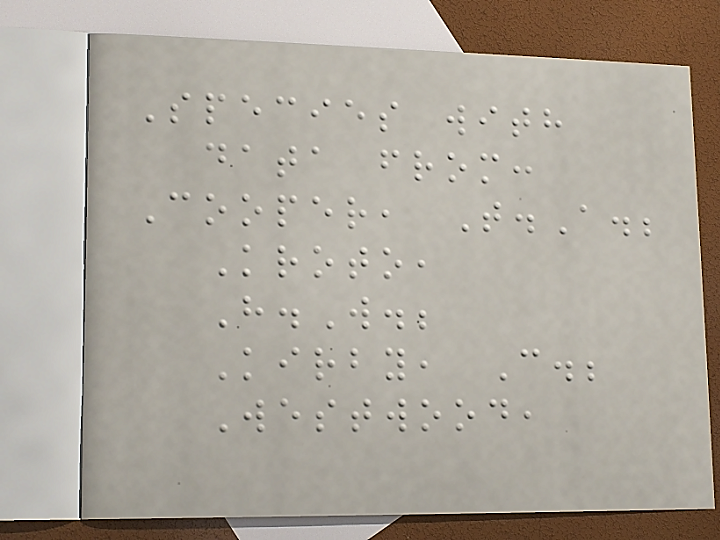Species with
data from:
Cooper, T.A.;
Kroto,
H.W.;
Kirby, C.;
Westwood,
